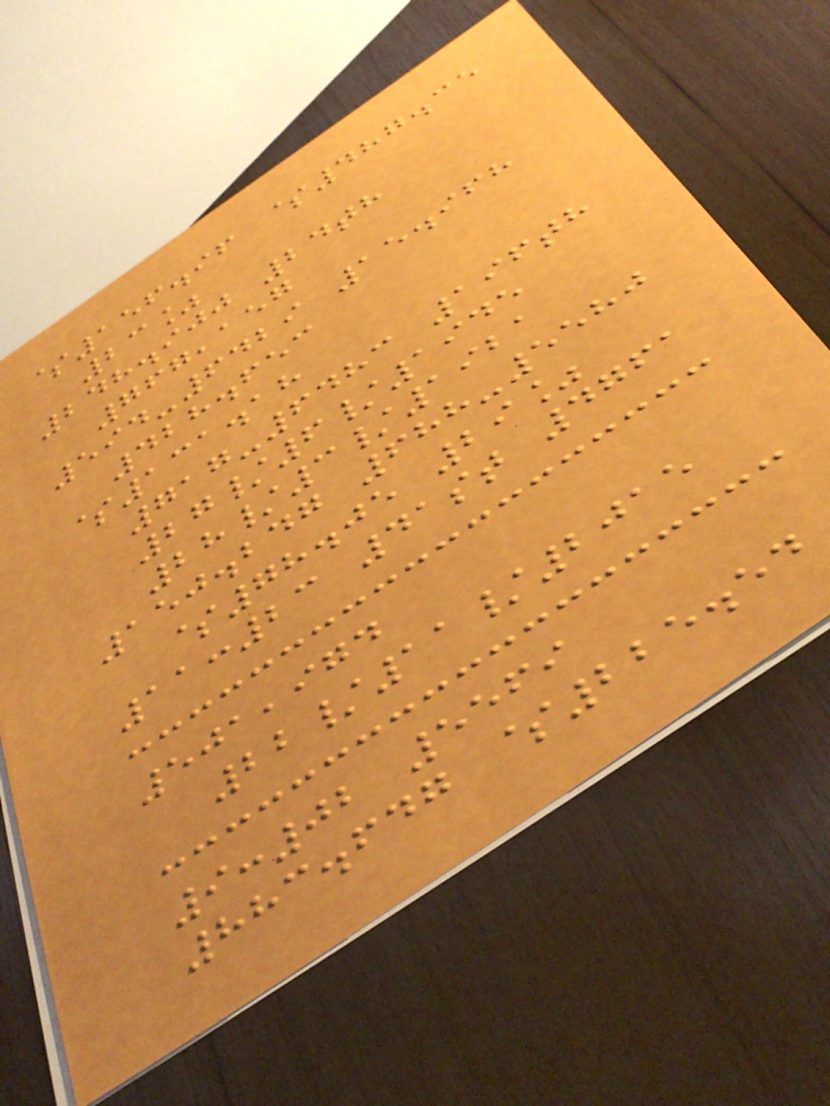$156.96 $487.35
23%
248.900 24th
767,157
594-6429 15.968
428.653
$131.18
717-6483 196th
27/6/1945
28/3/1921
150.247 688-5580
$78.05 29%
11:23 41st 4761
501,974
22/11/2015
9:02 5569
883.647 $225.54
